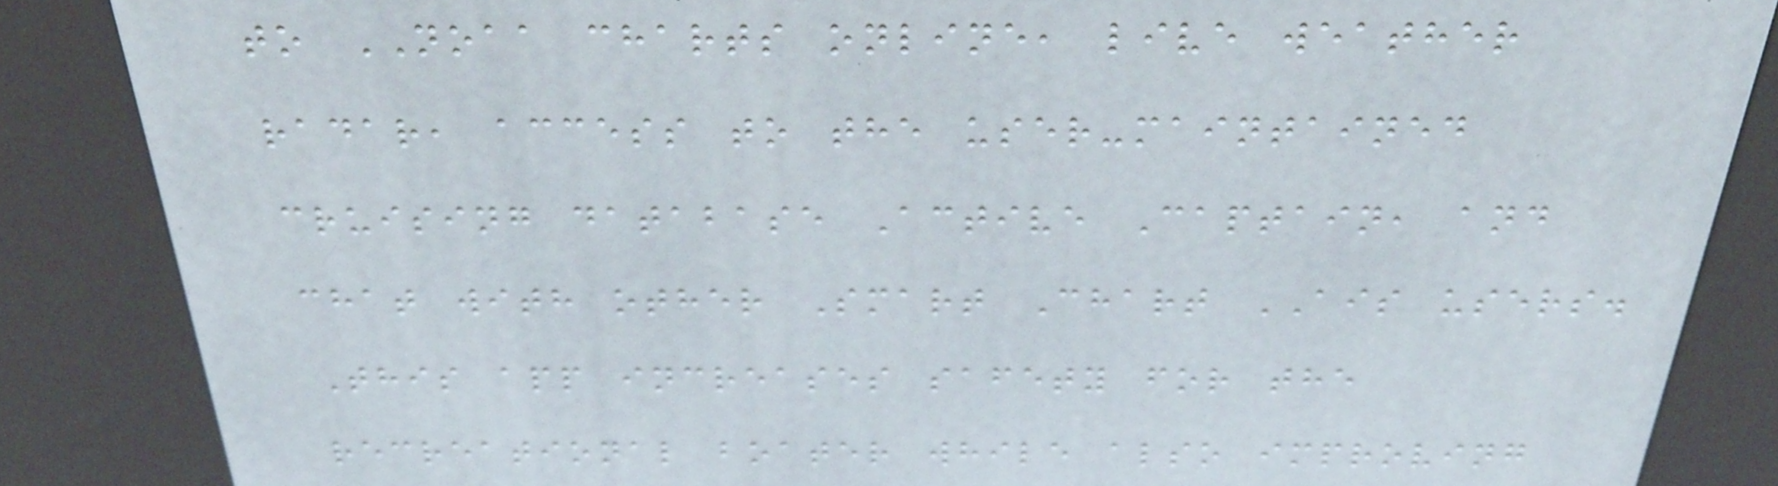to NOAA charts online, live weather
radar, access to the user-maintained
cruising database Active Captain, and
chat with other Smart Chart AIS users.
This app increases safety for the
recreational boater while also improving
